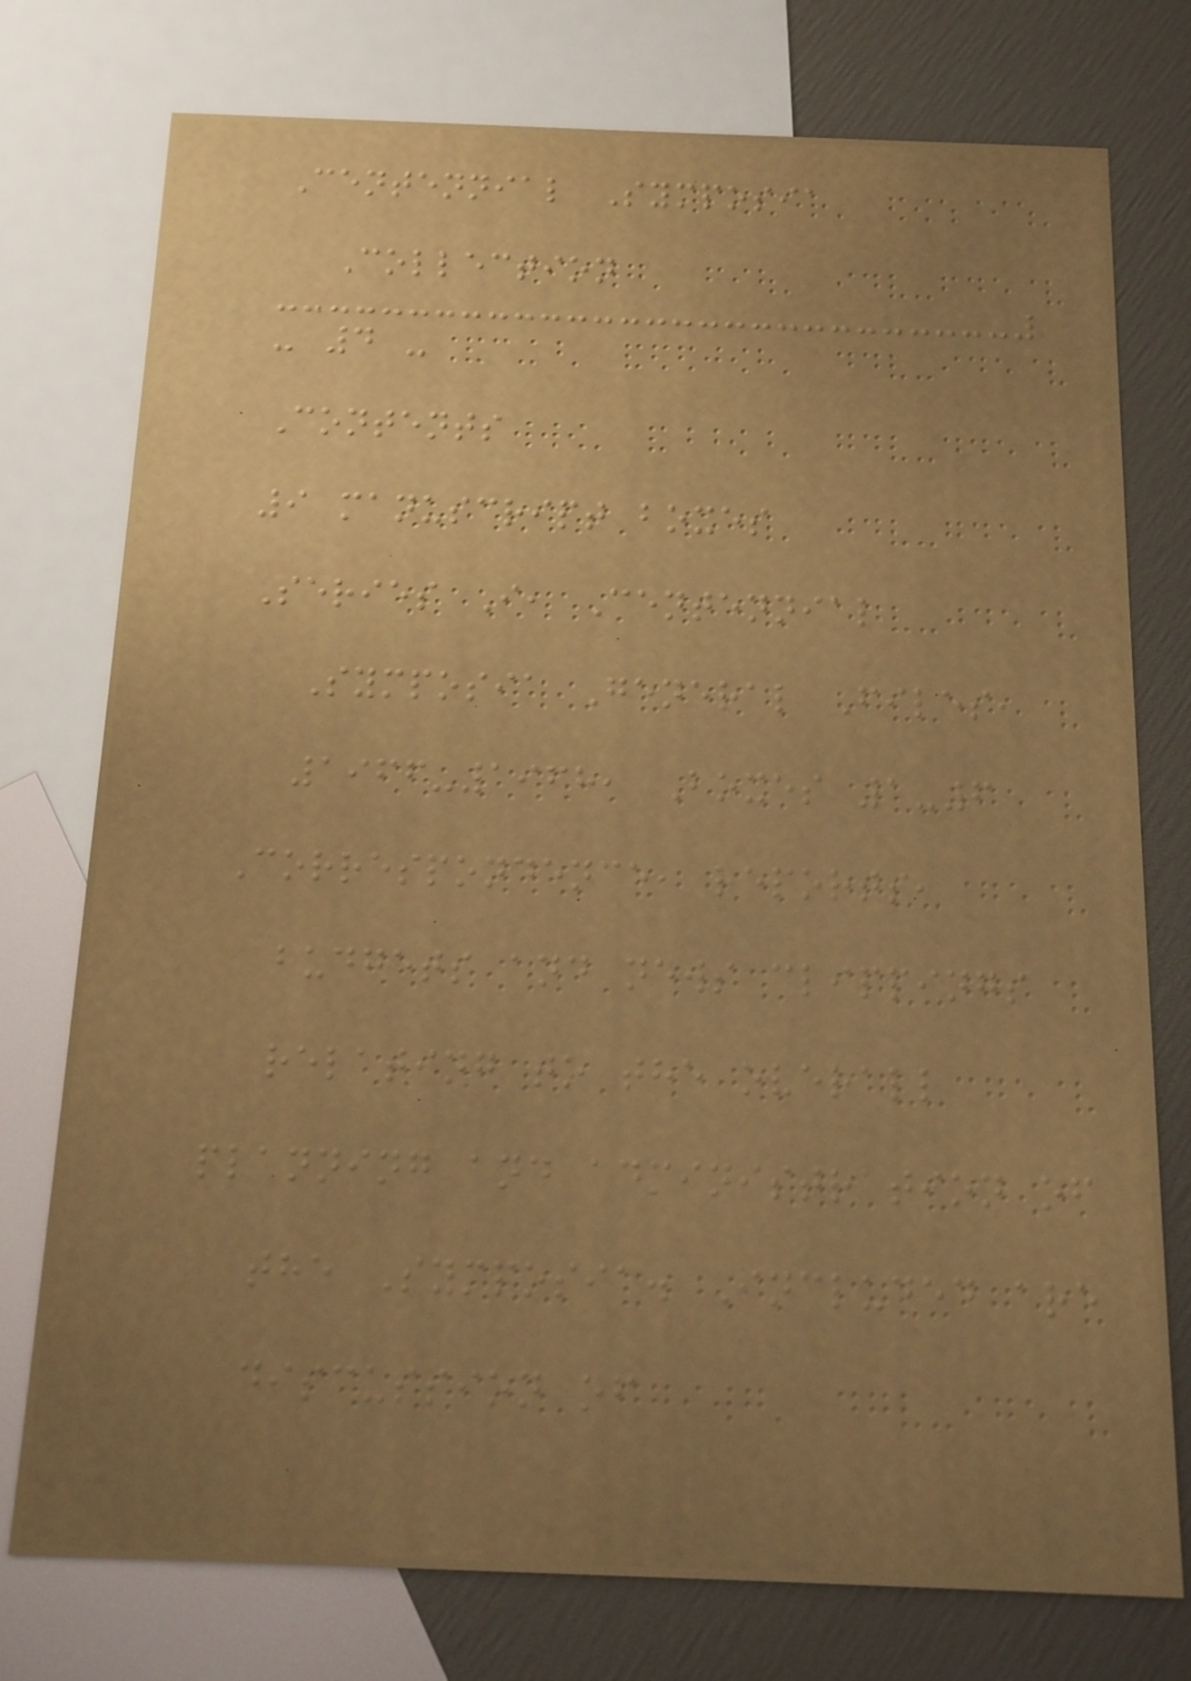Centennial Symposia
Collection
- 4 -
Contents
9 manuscript boxes
Series I, Centennial
Symposia General Files,
1966-1968, Boxes 1-6
Correspondence, reports,
budgets and news clippings
relating to the overall
planning and administration of
the Symposia. Included are
discussion of
